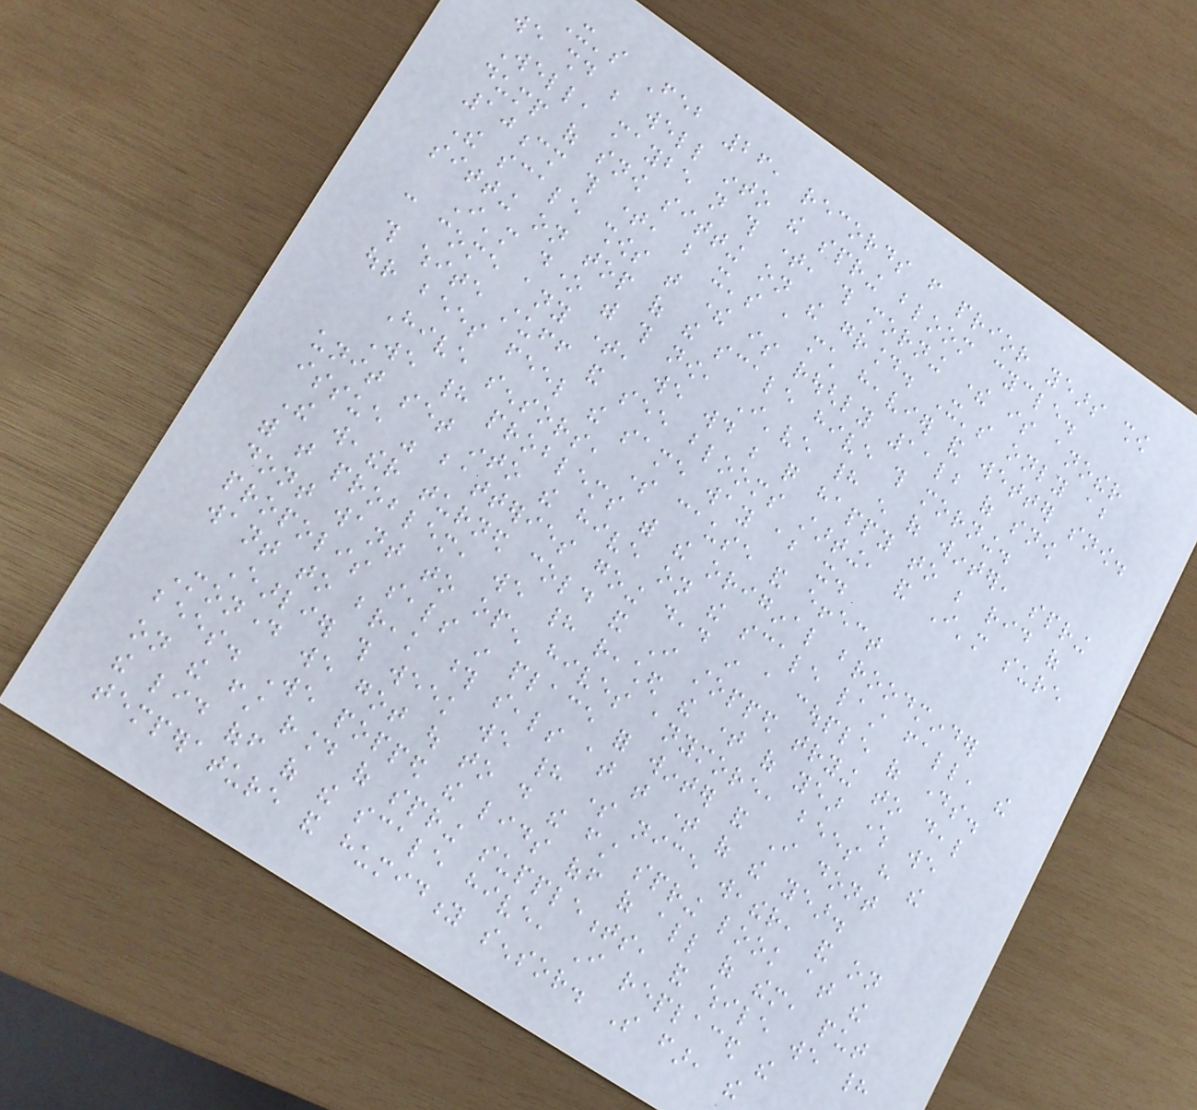It's Feb 26, records from prior years show
we should be well into the spring bloom cycle.
Well, maybe not this time, this morning there is another
dump of snow sitting on the ground. It's only about
10cm this time, but it's a much heavier and wetter snow.
The scale shows that there is roughly 11lb of snow
sitting on top of the scale hive this morning.
I'm done with this now, I've had enough of winter, spring
can come any time, we would be quite happy to be rid of
this white stuff and see blooms starting, and I'm sure
our bees feel the same way about it.
Hive sensors, some cause and effect
We had problems with the original broodminder
unit set into the hive on the scale last fall, the
issue was batteries going dead in a couple of days.
The weather turned cold and I stopped trying to deal
with that problem, we had reached the time of year where we
dont want to open hives anymore, bees have the
propolis seals in place for winter and I dont
want to break those seals at that time of the year.
Earlier this week we had some nice weather, and on
Monday we got out to do the first spring look at the
bees. We popped the lids off of all of them, put
on the first round of spring supplements, and while we had
the lid off of the scale hive, I replaced the
temperature and humidity sensor. So far, the
